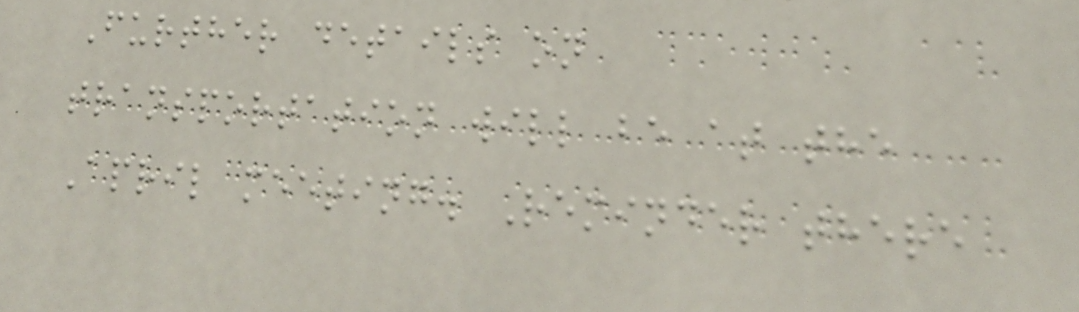Further details on
transportation will be at the
April meeting. Reminder there
